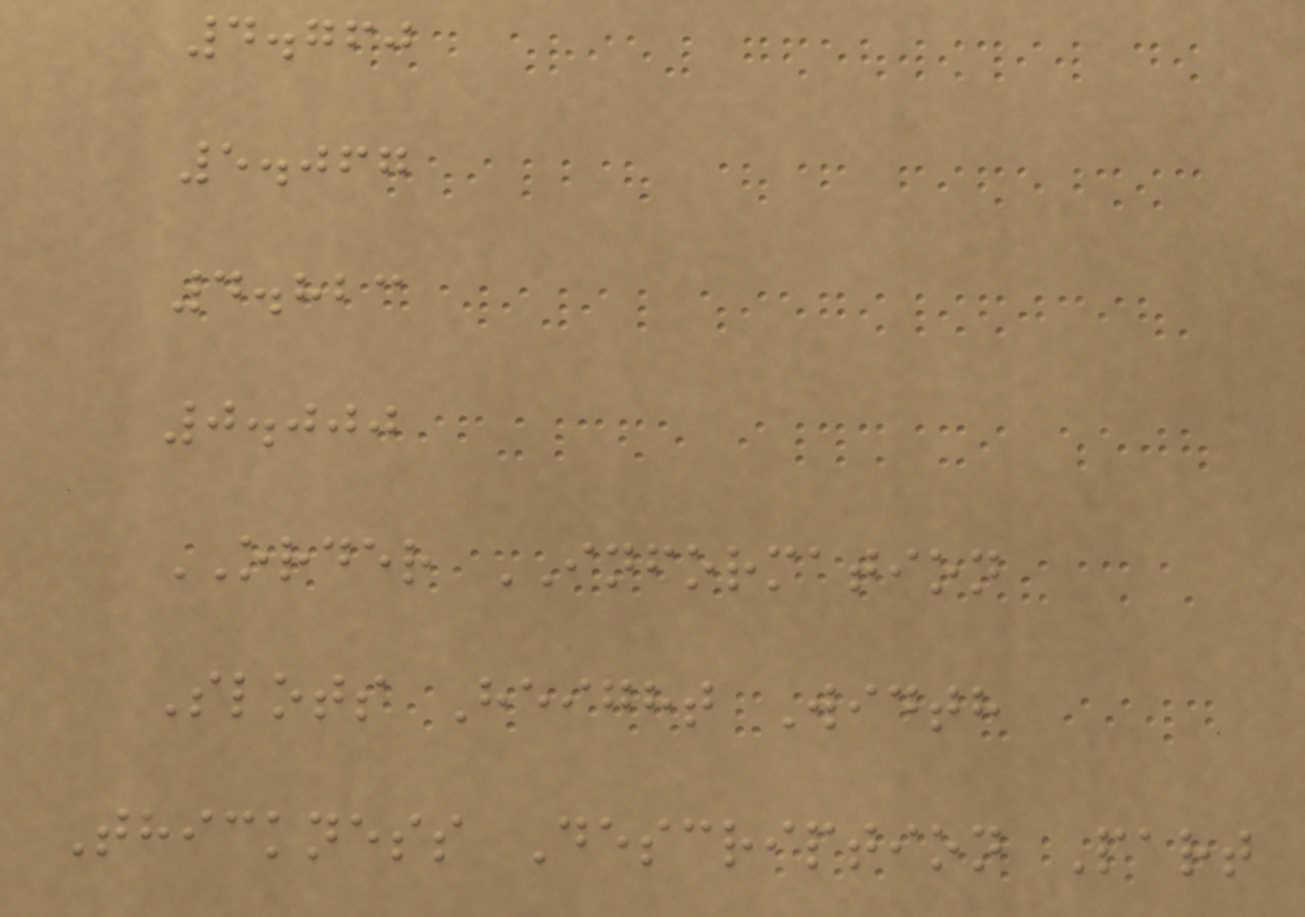4.760
5.067
4.823
0.000
ORDER INFORMATION
Slots Height Width
Thickness Description Part
